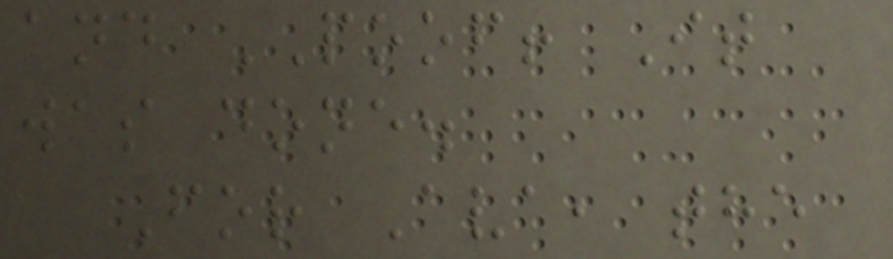and POOF! It
was done.
For Ava, the
